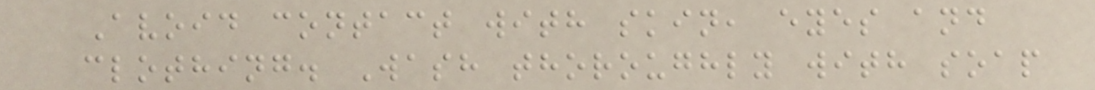Avoid contact with skin, eyes and
clothing. Wash thoroughly with soap
